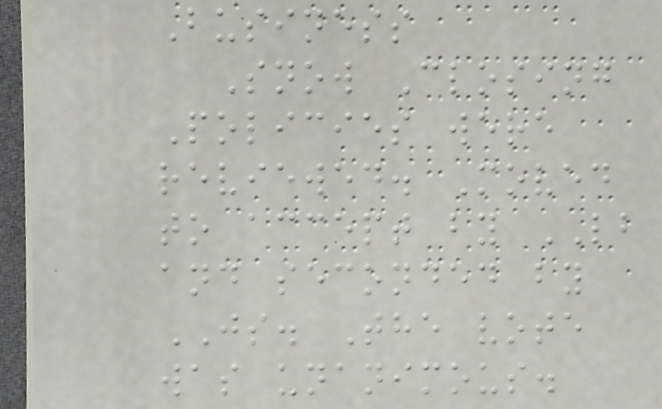Business
Snow Closing
Policies were
reviewed. Moved
to accept by LB
and seconded by
JS. The vote
was unanimous.
